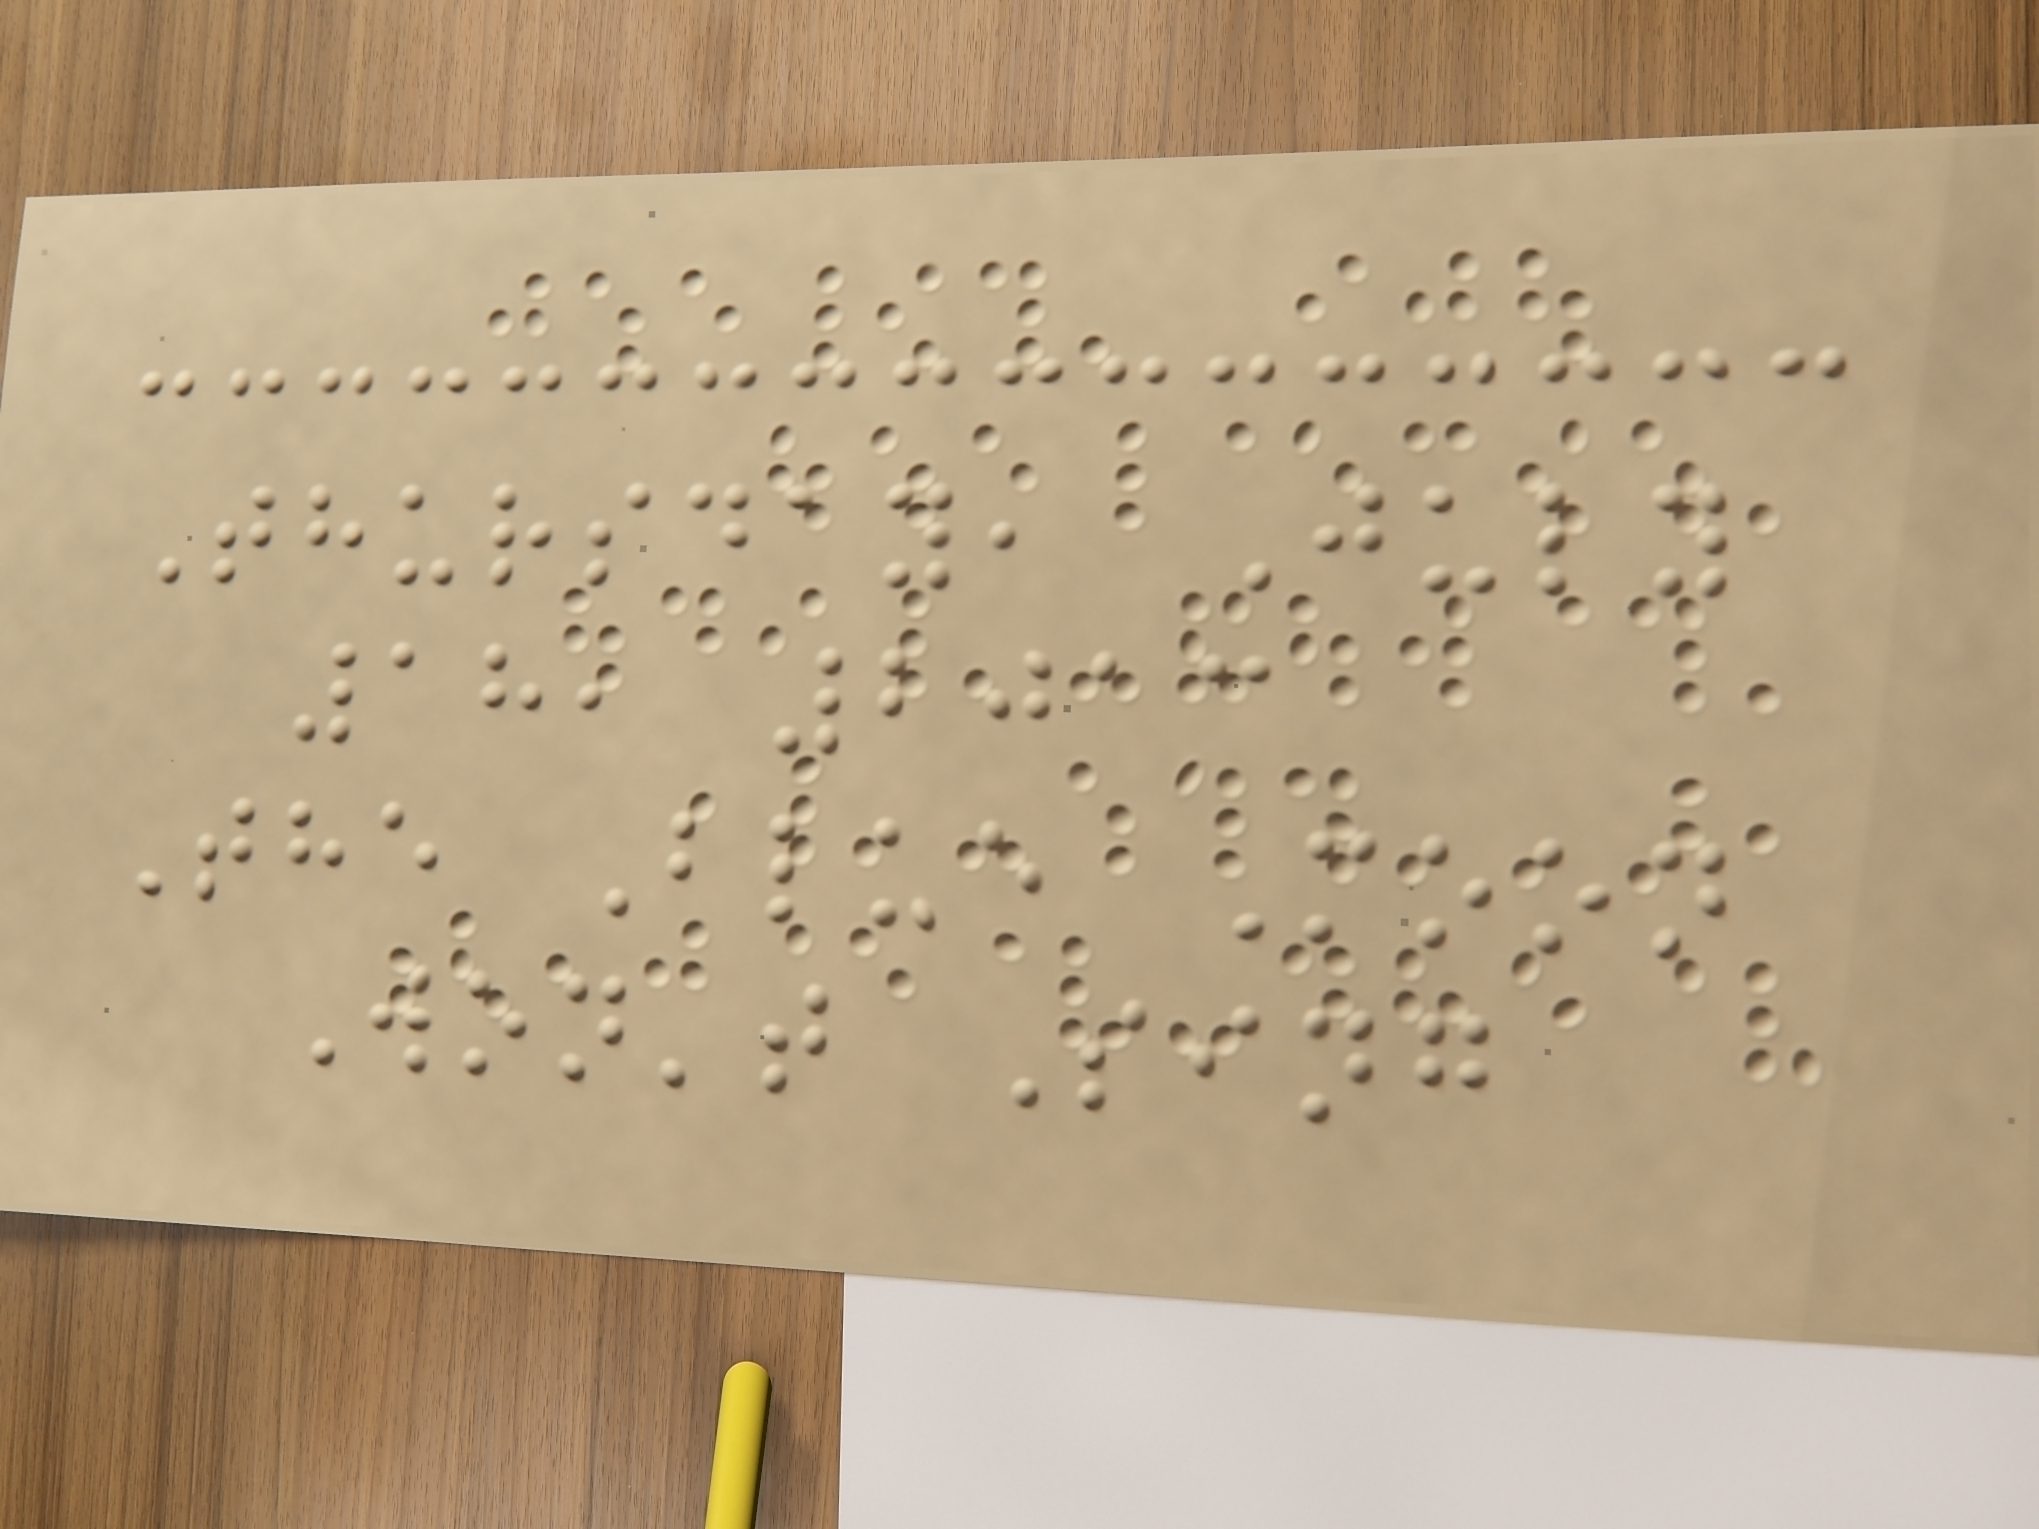Thursday, July
18, 2013
The Blue Moon
Won't Sing
